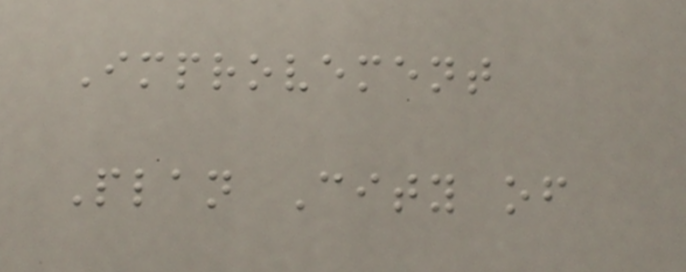Improvement
Plan City of
